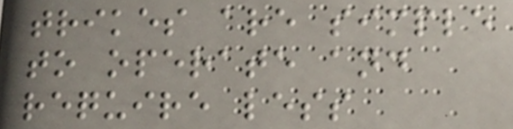trikes are simple
to operate and
require less
